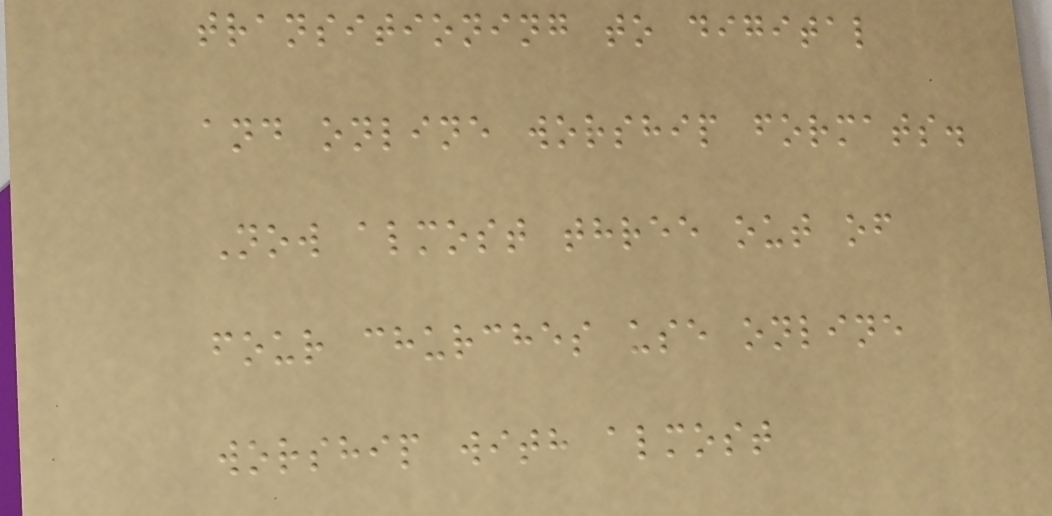transitioning to digital
and online worship formats.
Now almost three out of
four churches use online
worship with almost
